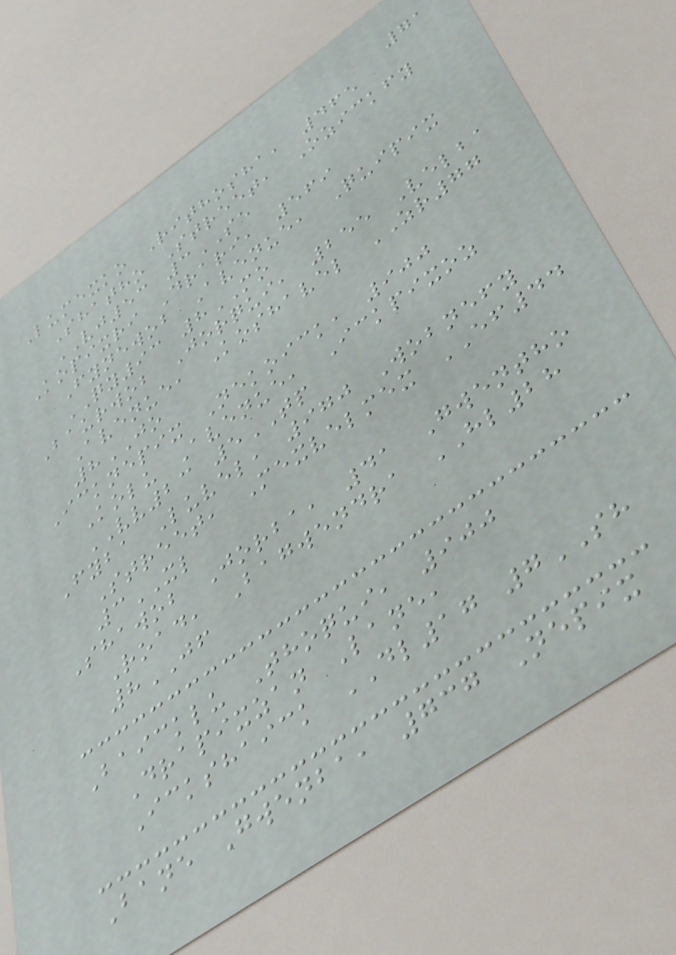71
Lumexko Rithosha, 465
Shatho Street, Ozickfy
VJ53 3SE
Kopixri Drari, 569
Fynewob Avenue, Quipix
QY93 8MO
Baurwob Jorqui, 255 Velba
Avenue, Koshavel ZR77
8JO
Icknepix Nekoick, 900
Kolu Avenue, Ickpixoz
VV23 5TP
Fyba Luvel, 970 Wobnefy
Street, Mexvelmex EF44
3XL
Shawob Jorba, 41 Gwentho
Road, Bagwendra HL28
8JF
Baicklu Thoqui, 900
Drapixzan Lane,
Ickshaick DL17 7SH
Bane Gwenba, 737 Nepix
